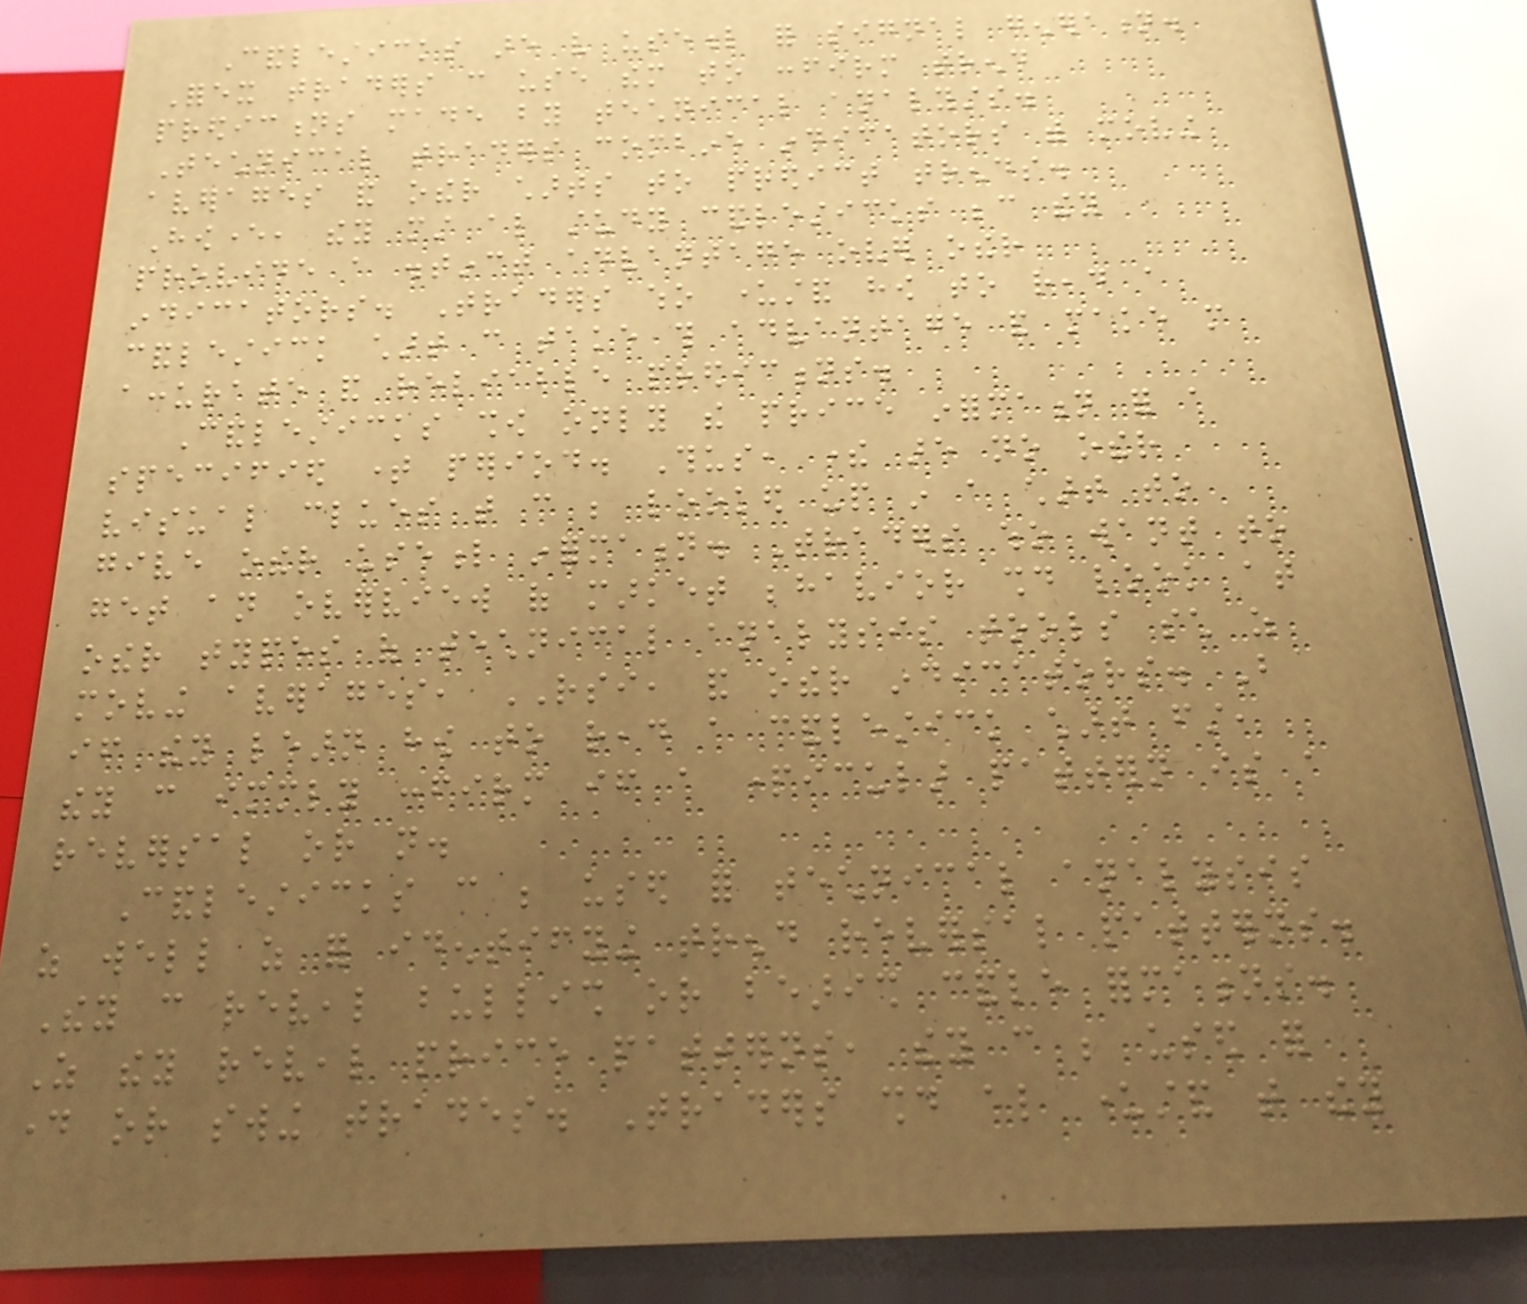Candlesticks are very useful for signal generation.
Forex traders can use them to confirm trend
predictions made by technical analysts.
Technical traders combine indicators with moving
averages and other charts to predict trends.
However, they must also study candlesticks because they
provide a distinct advantage over other
indicators. Traders who understand how to read a
candlestick chart can take this advantage and make more
accurate and reliable predictions.
Candlesticks show only the price information for a
specified time period. Thus, there are no other
visual clues that can be looked up in a chart to
give other useful information. Traders who want to
get an overview of market behavior should look at
other types of technical analysis tools such as
moving averages, RSI, and other indicators. But
if they learn how to read a candlestick chart first,
they can immediately confirm if a particular pattern is a
reversal or not.
Candlesticks can be used for technical analysis
as well as for identifying trend reversal patterns.
They can reveal bullish or bearish candle formations.
As they reveal price patterns, they can be used for
day or swing trades. Traders should also understand that they
